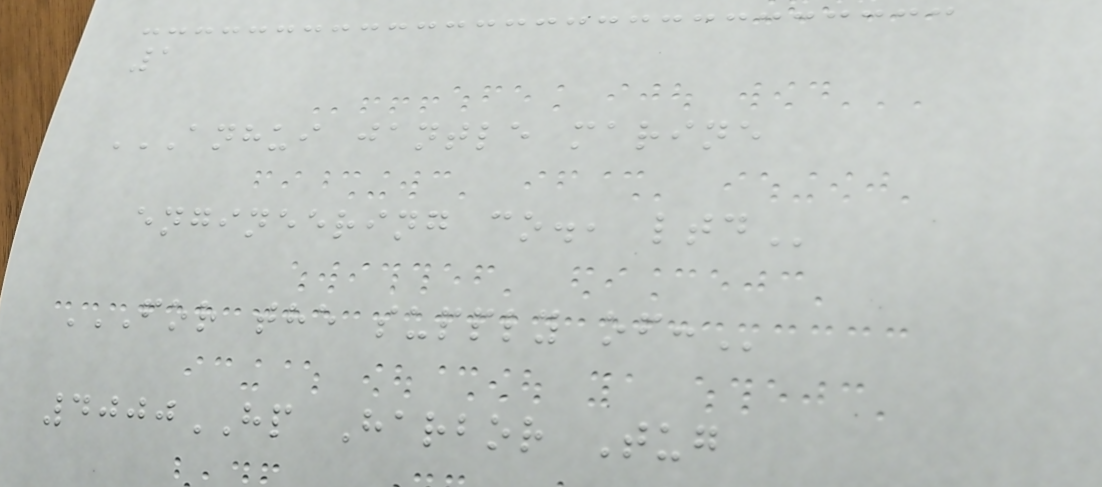1
ANHUI JANTLE MARINE
ENGINEERING CO., LTD
FOR THE SUPPLY OF:
4000HP Harbor Tug
